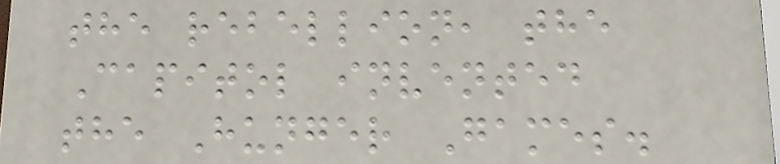the rebellion, the
Capitol invented
the Hunger Games.
